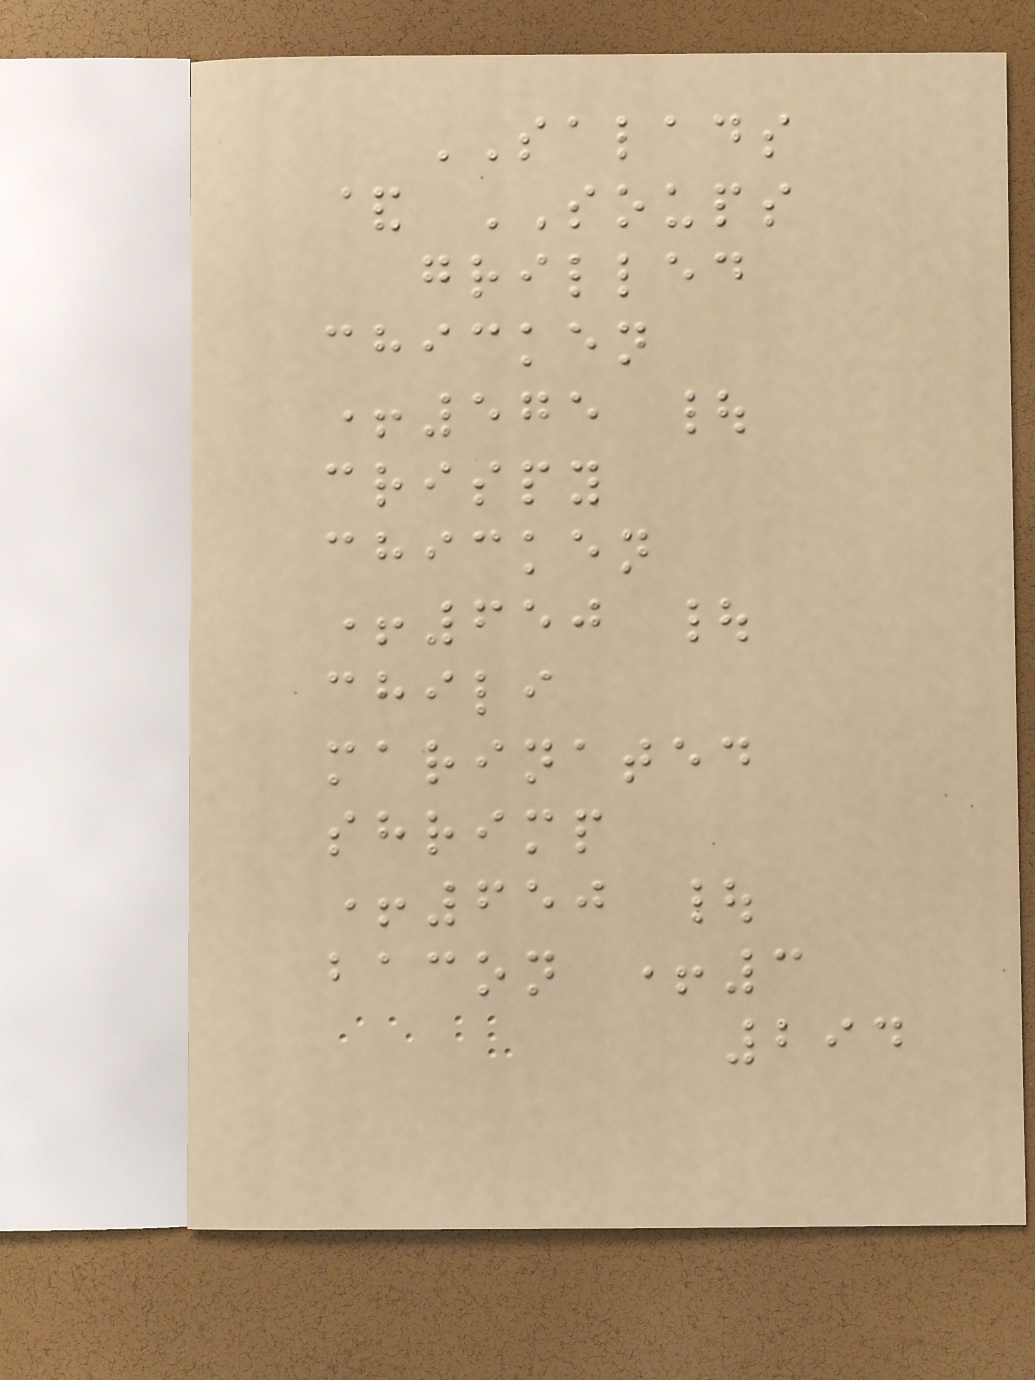SALADS
& SOUPS
grilled
chicken
+575 |
crispy
chicken
+650 |
chili
marinated
shrimp
+650 |
bacon +3
294
